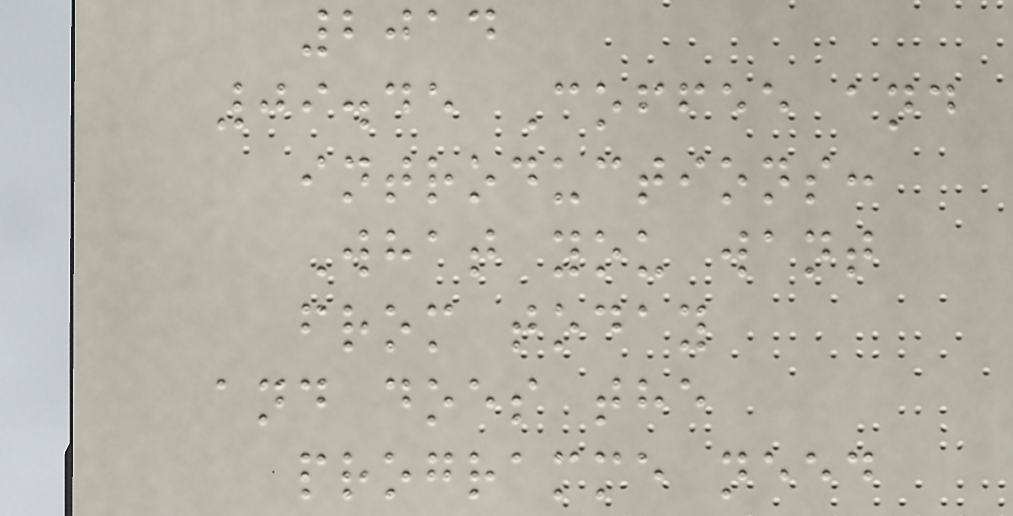2014
09.45 Coffee and
introductions:
What you want
from today
and does the
programme need
